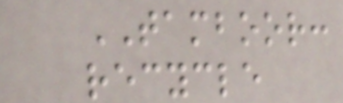TAMBOOR:
recycle
